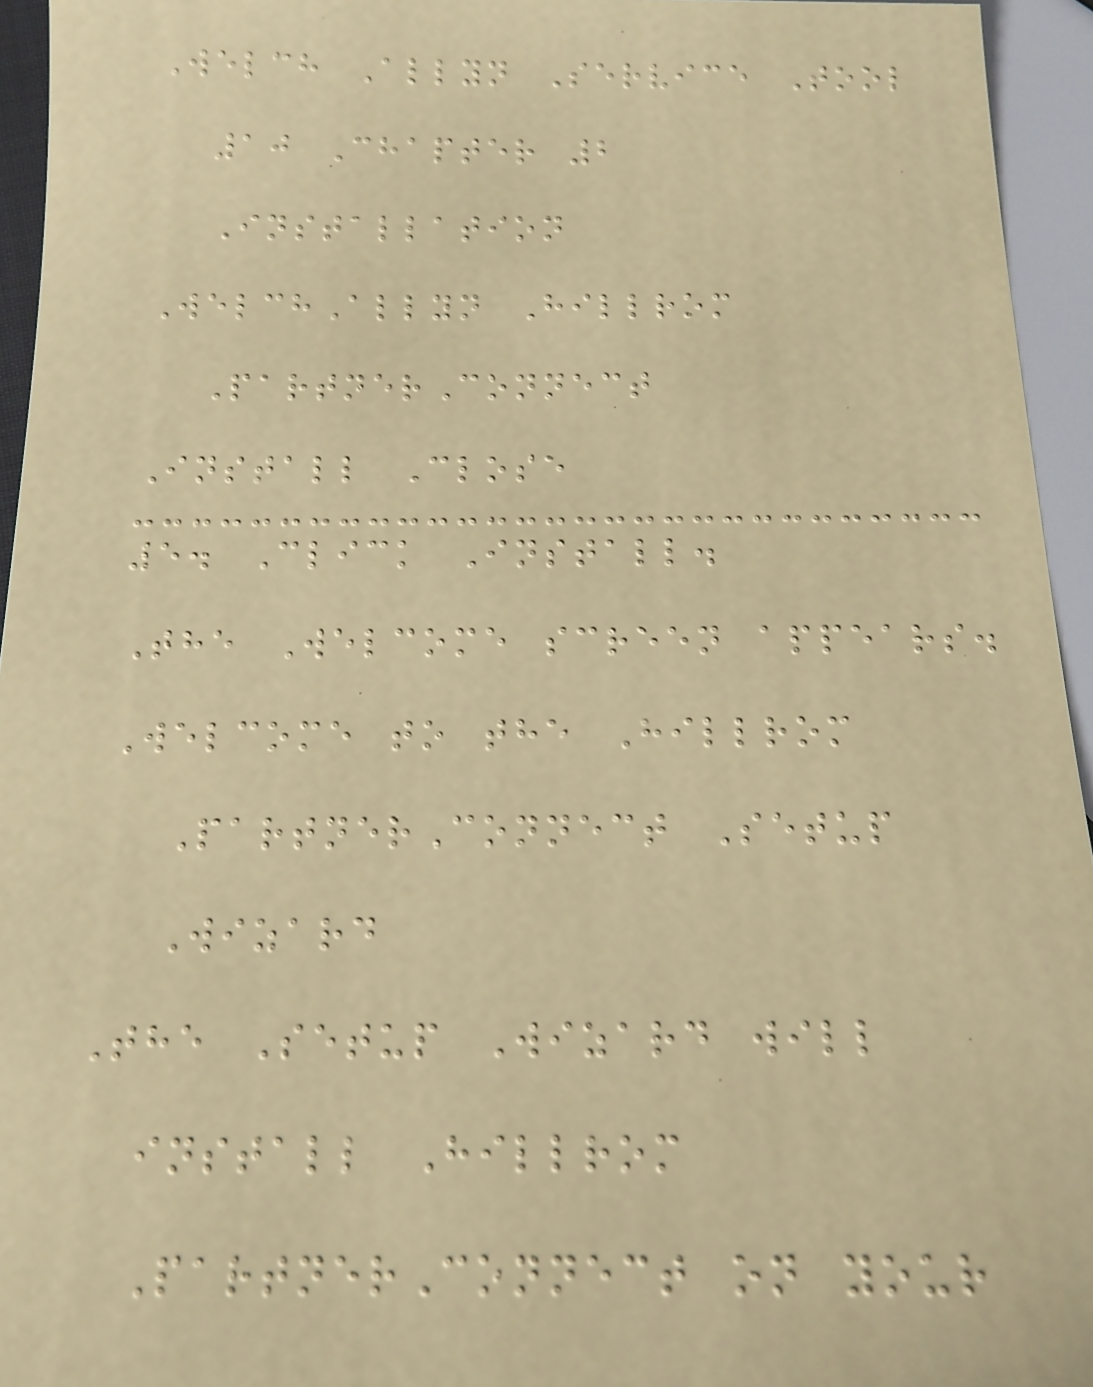Welch Allyn Service Tool
10 Chapter 2
Installation
WelchAllyn Hillrom
PartnerConnect
Install Close
5. Click Install.
The Welcome screen appears.
Welcome to the Hillrom
PartnerConnect Setup
Wizard
The Setup Wizard will
install Hillrom
PartnerConnect on your
